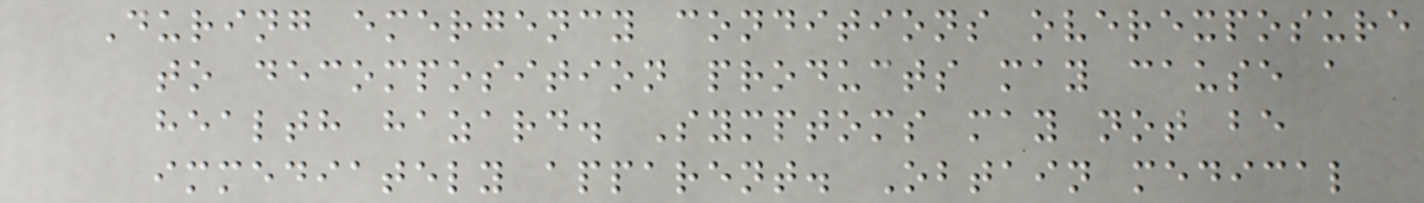During emergency conditions overexposure
to decomposition products may cause a
health hazard. Symptoms may not be
immediately apparent. Obtain medical
